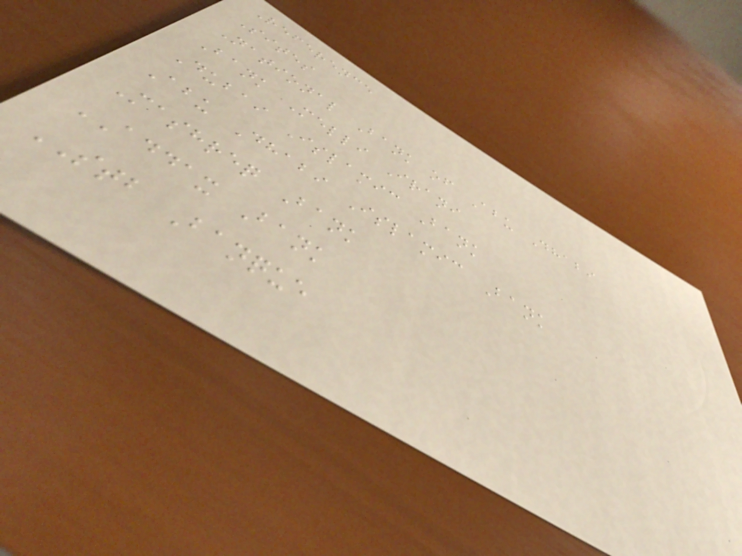Reference
Sites
National Bank of Abu Dhabi
Bank Melli Irani
Dubai Islamic Bank
Abu Dhabi Islamic Bank
Mashreq Bank
ADDAX Bank
STB Banque
